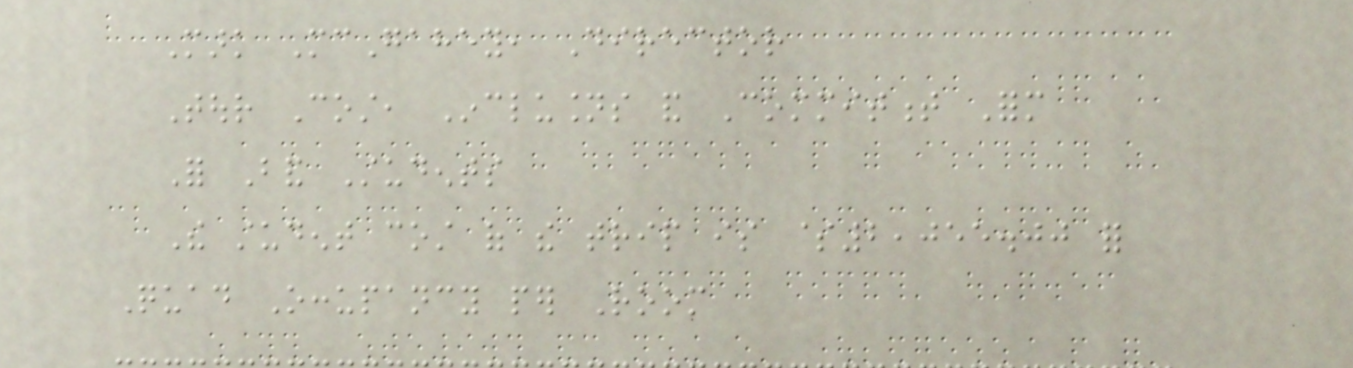Mark McGahey, Director
Tour Cost, Inclusions and Commitment Form
For Band Students
The student cost of the trip is $2,055.00 for
Quad Occupancy per Room
